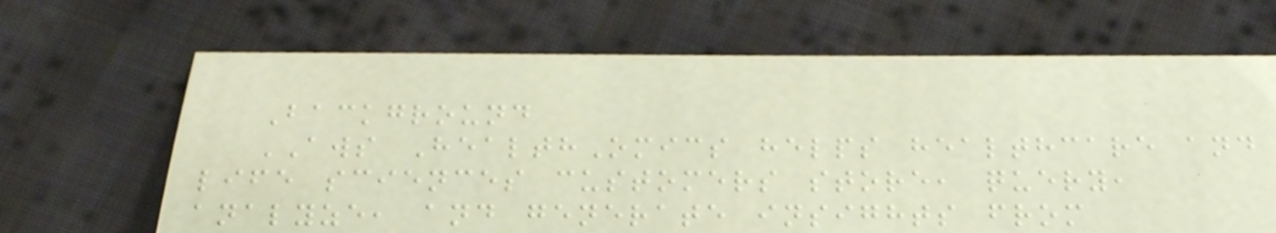Background
AWS HealthOmics helps healthcare and
life sciences customers store, query,
analyze, and generate insights from
